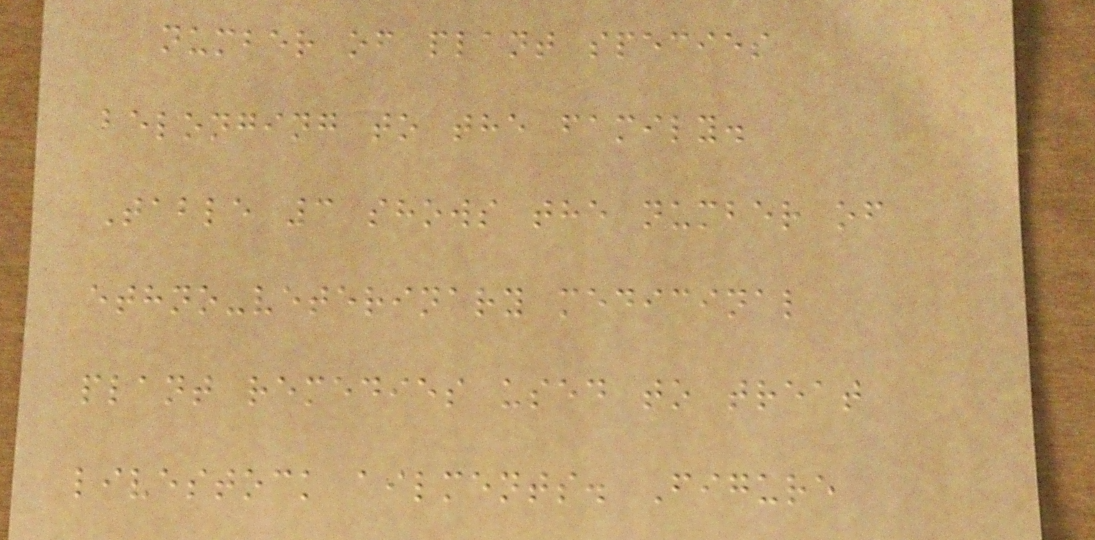number of plant species
belonging to the family.
Table 3 shows the number of
ethno-veterinary medicinal
plant remedies used to treat
livestock ailments. Figure
